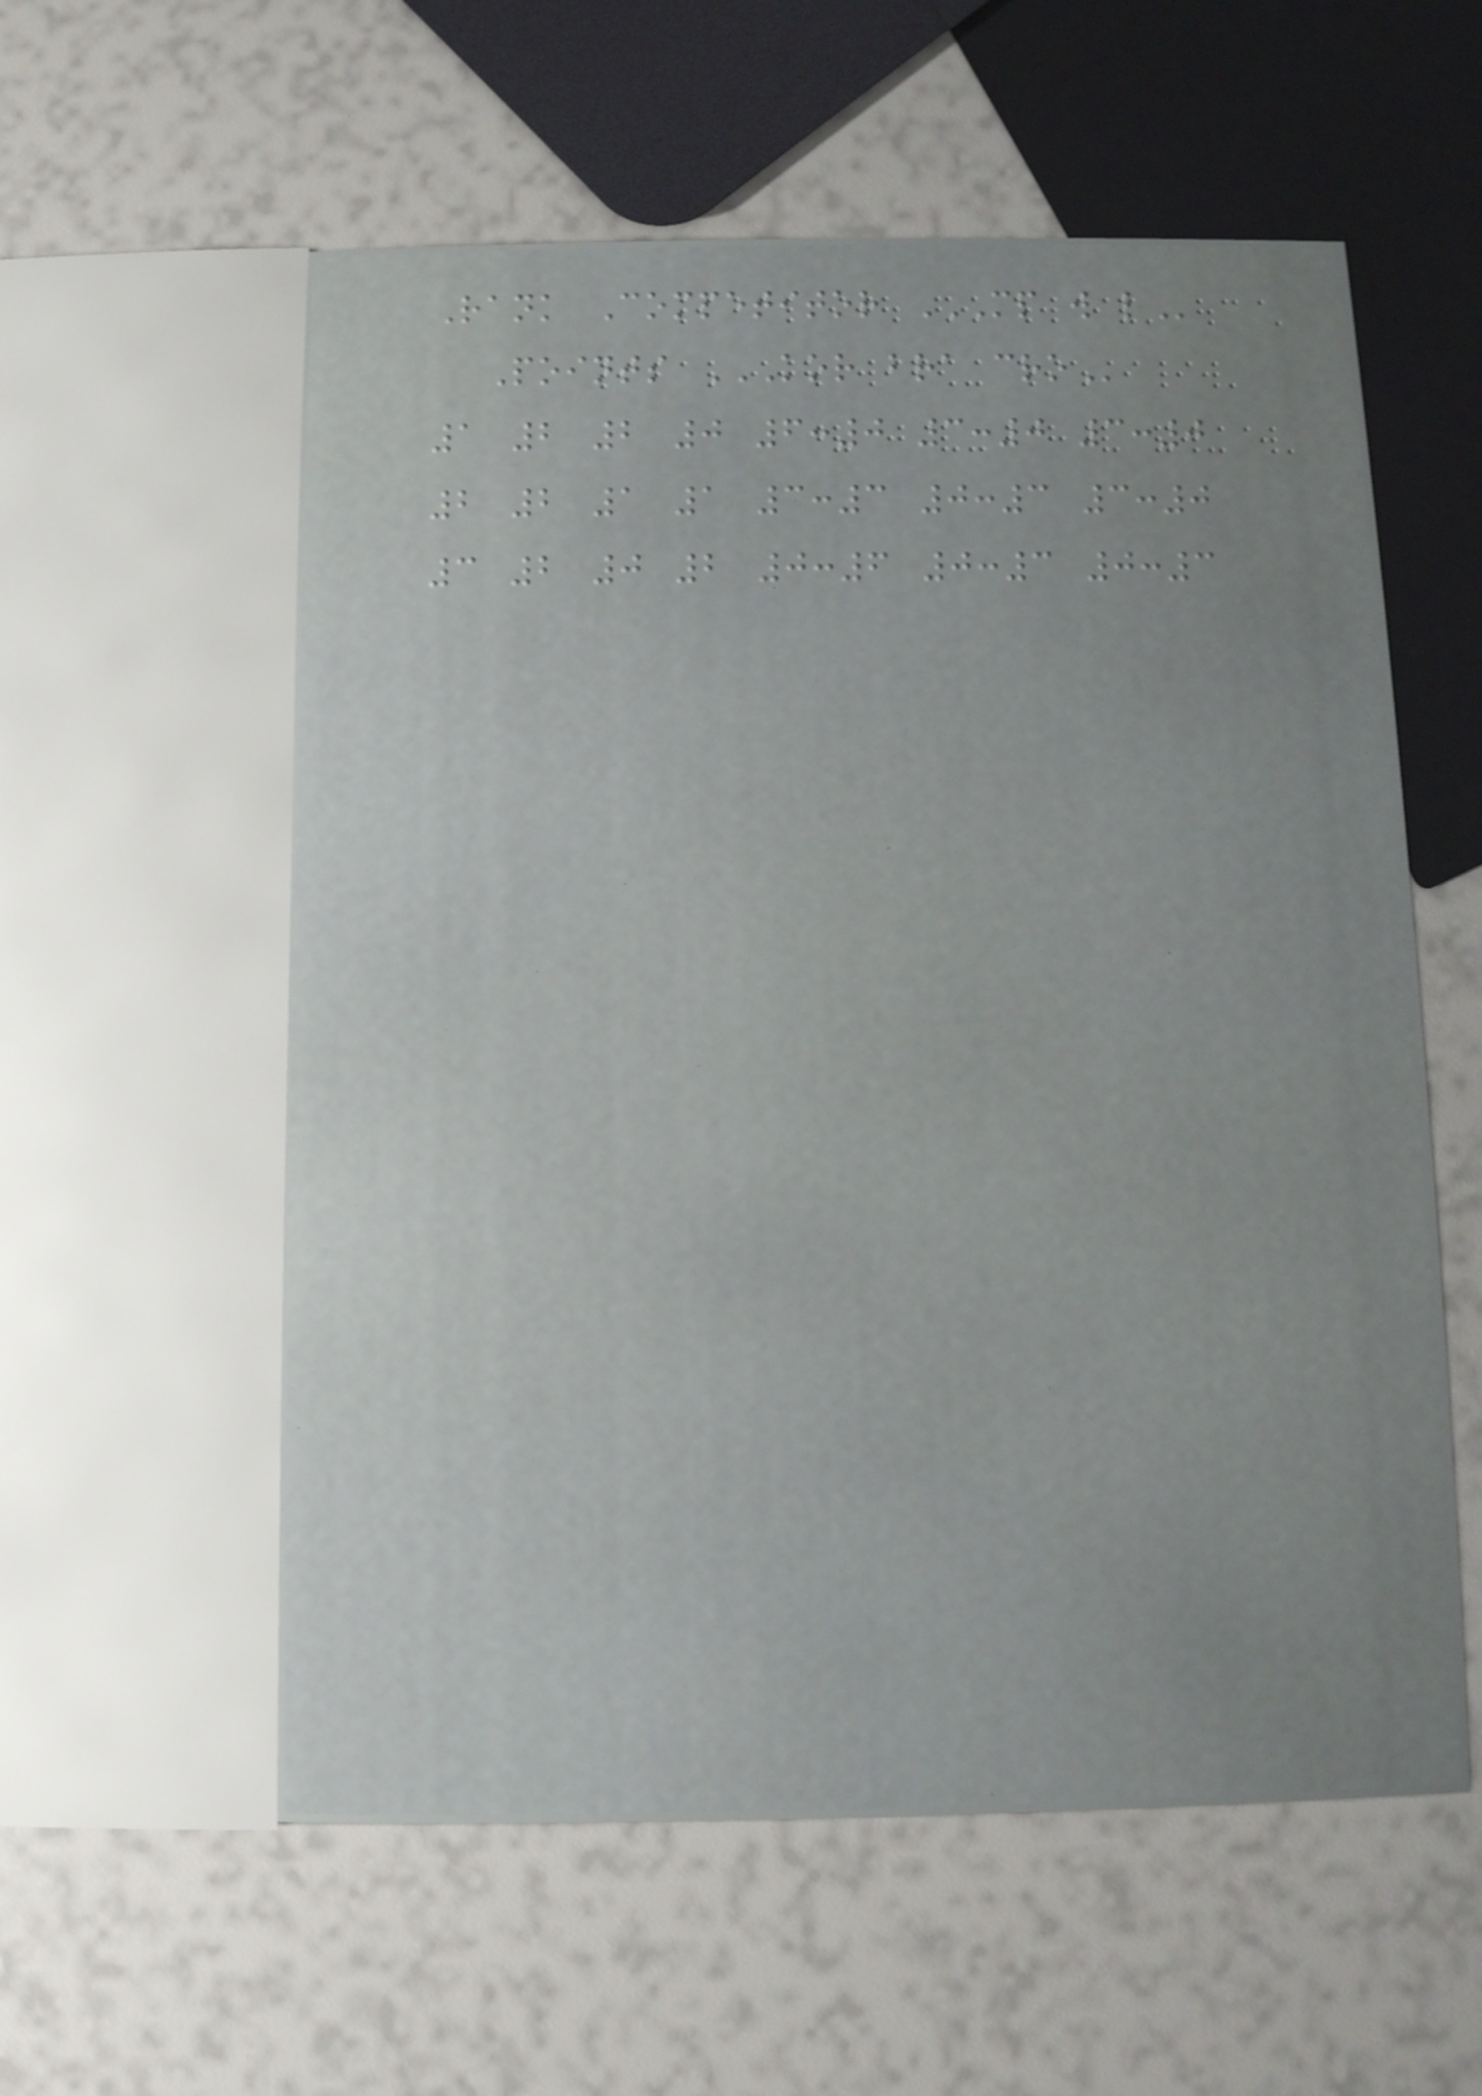Rank Competitor MP W L
Points KOR BRA CRO
1 2 2 0 6:0 3:0 3:0
2 2 1 1 3:3 0:3 3:0
3 2 0 2 0:6 0:3 0:3
